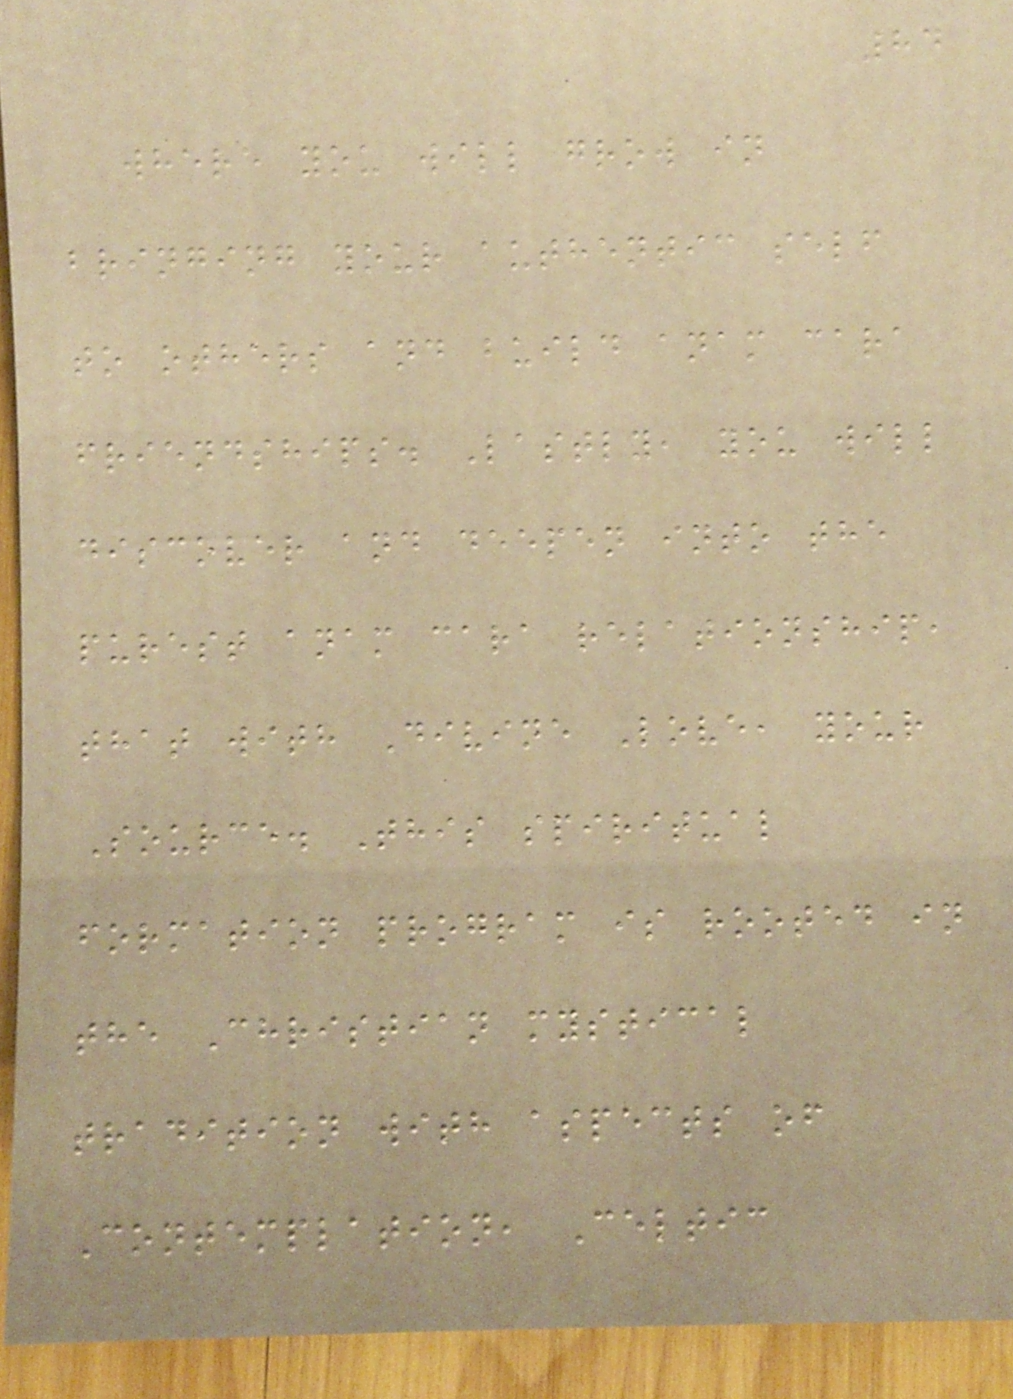84
where you will grow in
bringing your authentic self
to others and build anam cara
friendships. Lastly, you will
discover and deepen into the
purest anam cara relationship,
that with Divine Love, your
Source. This spiritual
formation program is rooted in
the Christian mystical
tradition with aspects of
Contemplation, Celtic
